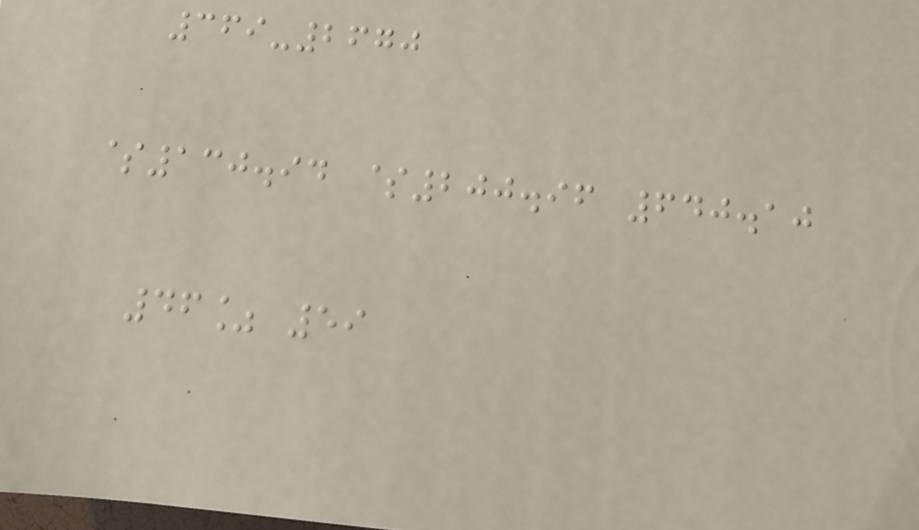369-2670
$130.94 $200.96 640.10
46% 59
